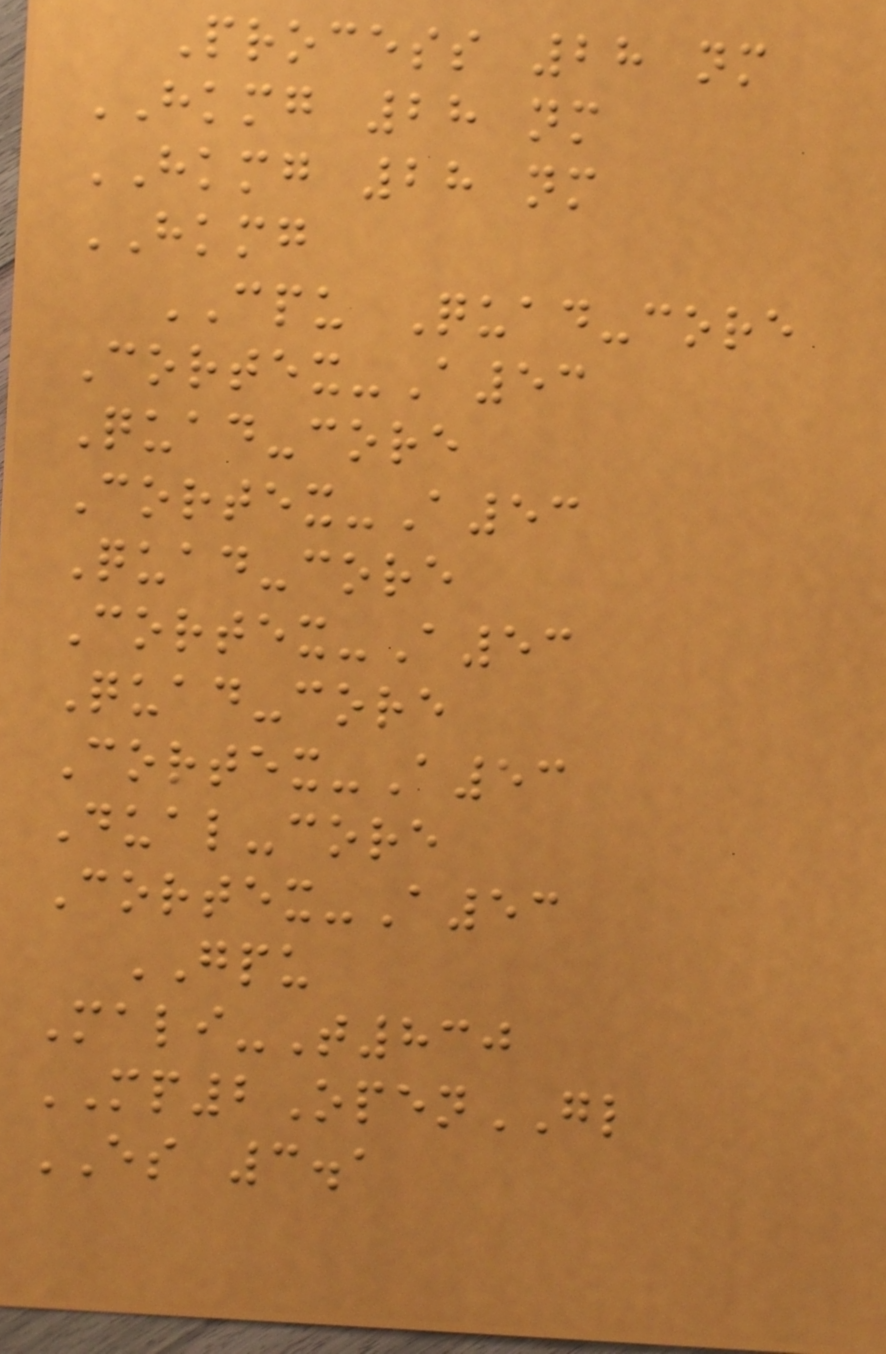Process 28 nm
HKMG 28 nm
HKMG 28 nm
HKMG
CPU Quad-core
Cortex-A53
Quad-core
Cortex-A53
Quad-core
Cortex-A53
Quad-core
Cortex-A53
Dual-core
Cortex-A53
GPU
Mali-T830
MP2OpenGL
ES 3.1
